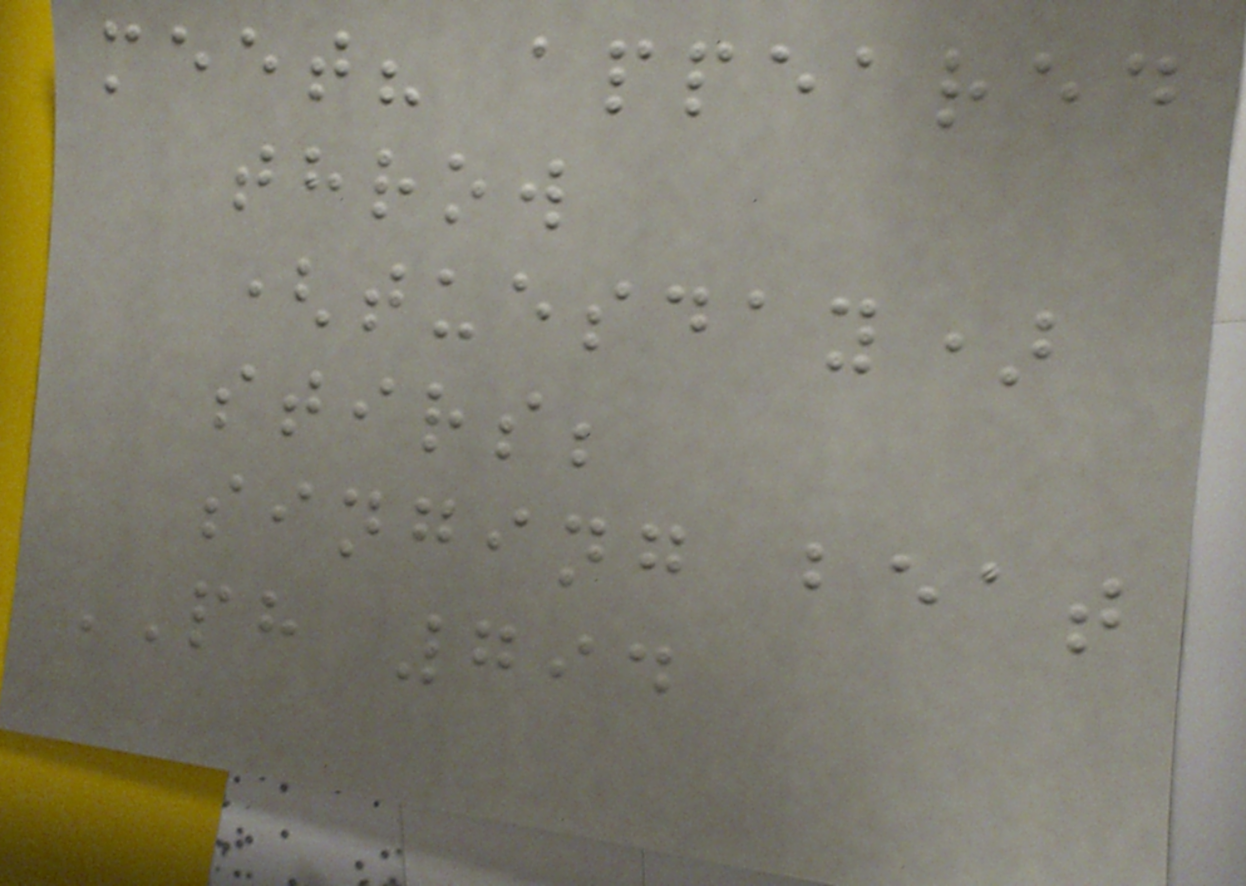meet? appeared
throw
(tuesday)
stirs;
singing beat
PH 794
